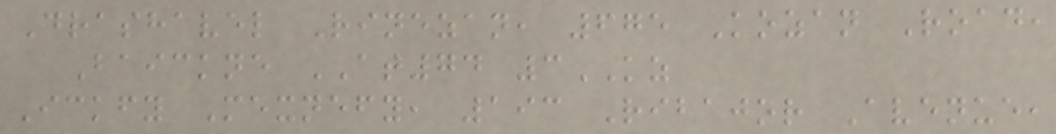Drashavel Rinezan, 675 Kozan Road,
Baickne AT74 3KZ
Ickfy Mexnefy, 193 Ribajor Avenue,
